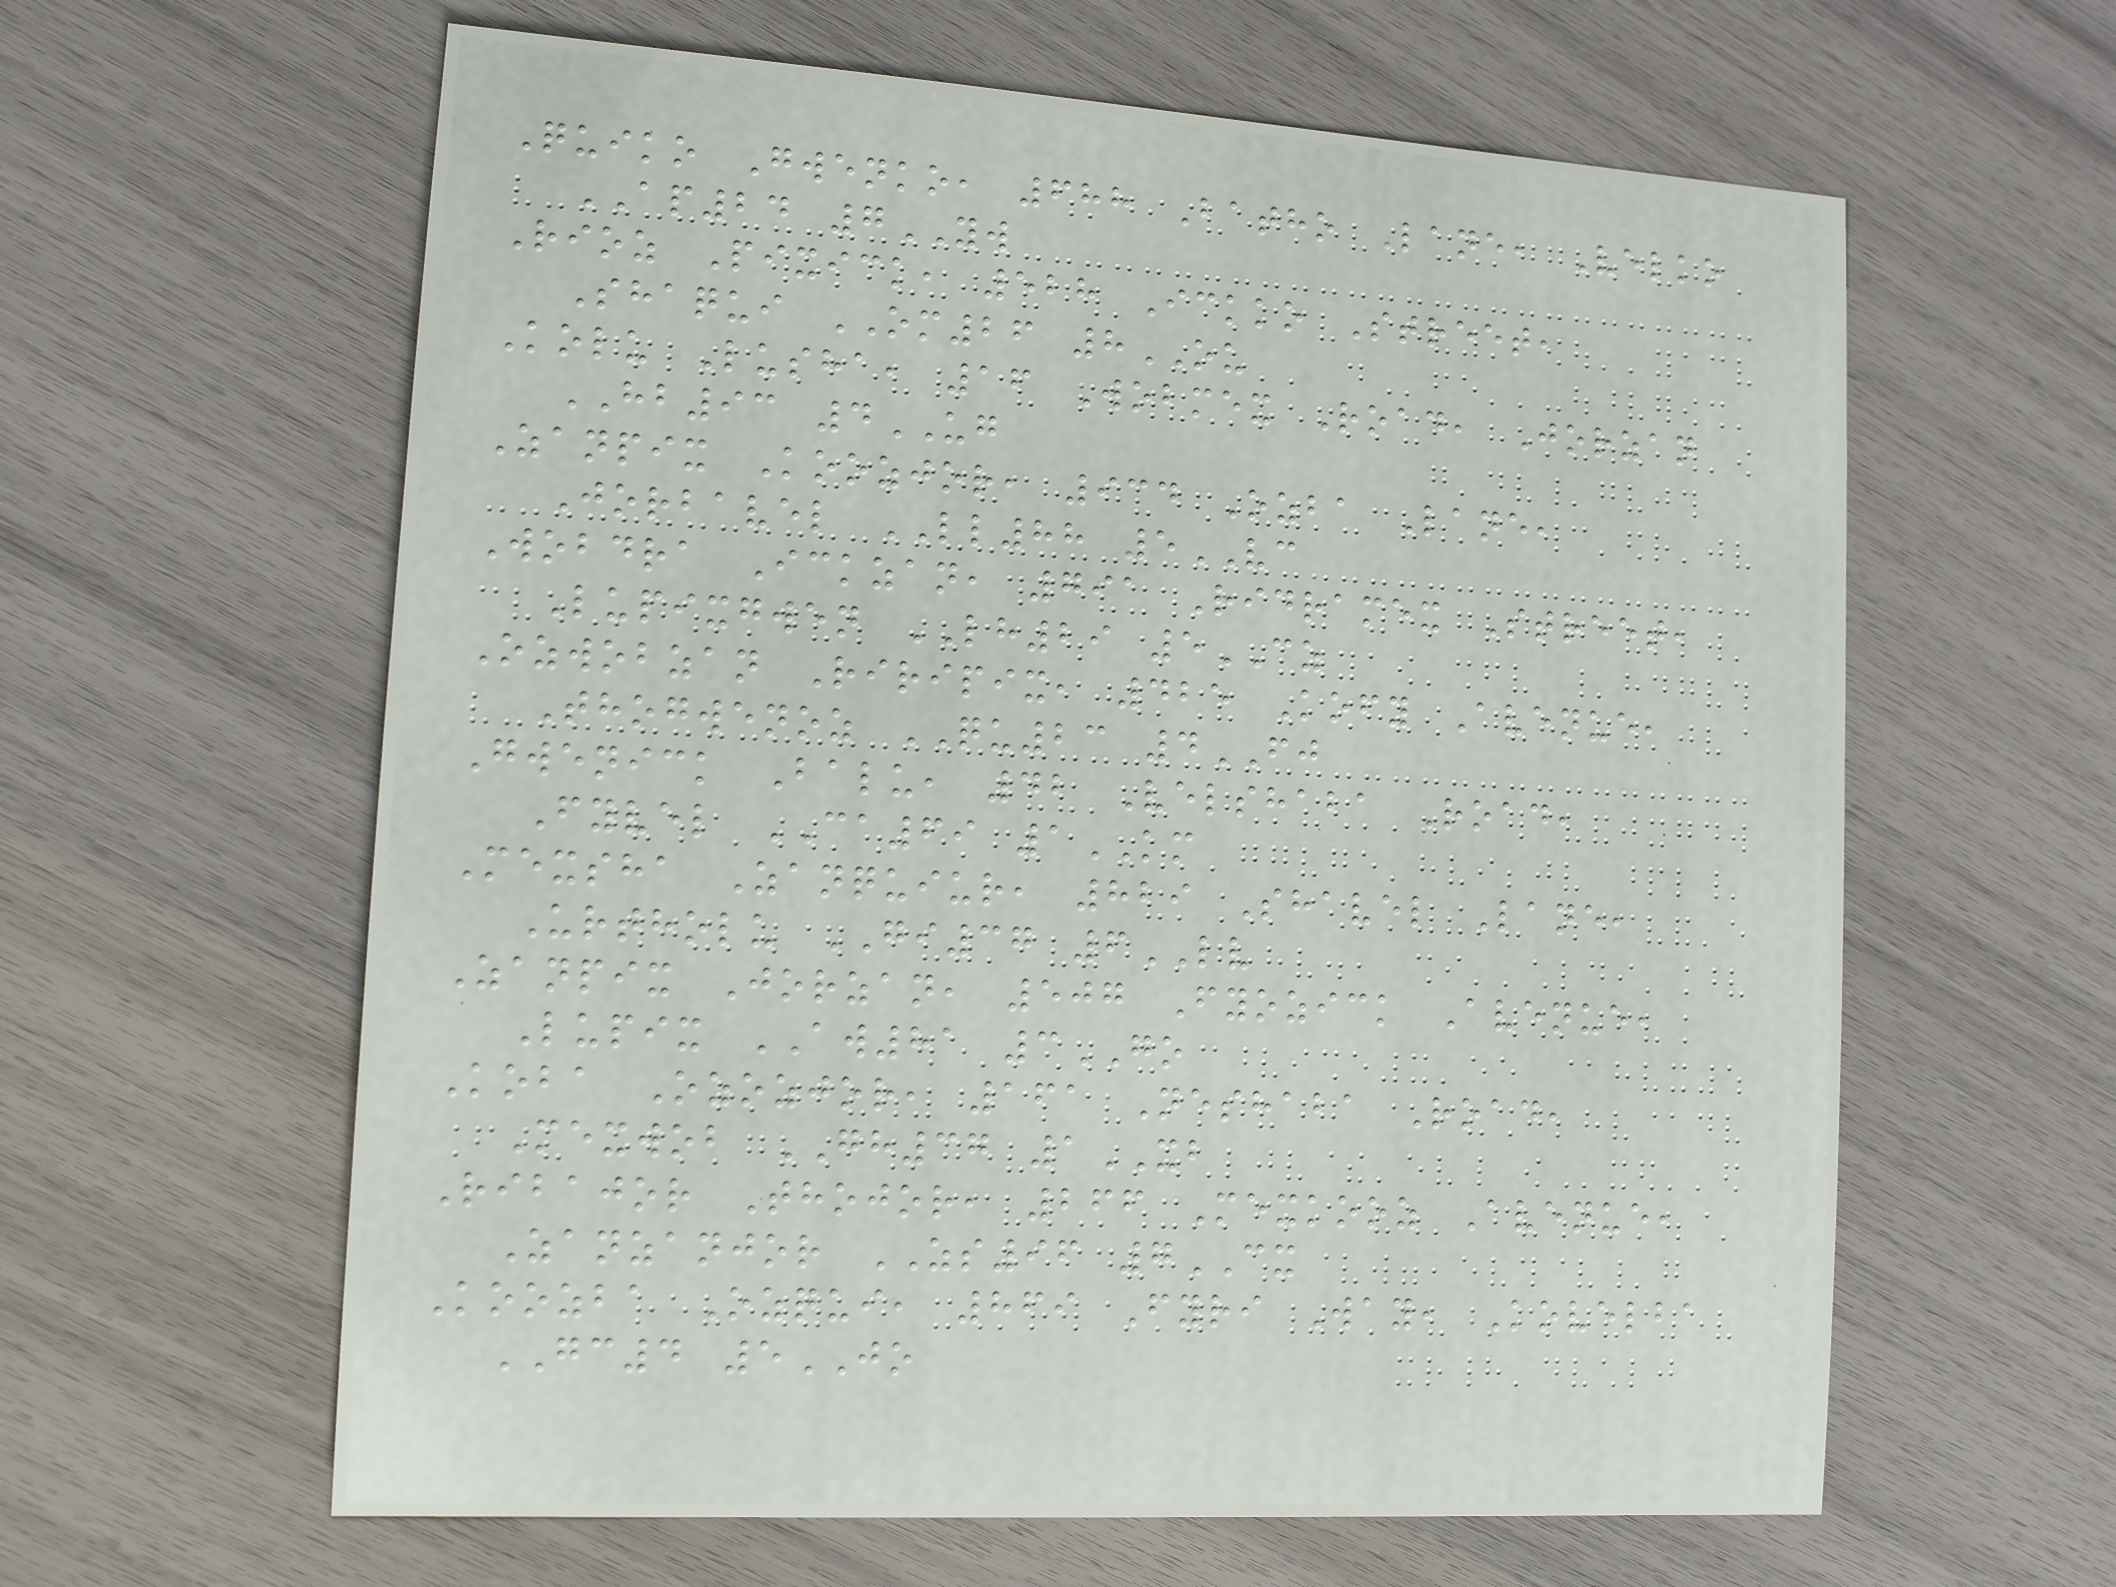Quiko Gwenko, 688 Batho Lane, Velko
AP24 7YW
Rioz Pixick, 528 Ickko Street,
Shaqui OM26 8OU
Kolu Lusha, 16 Wobmex Road, Jorzan
HB93 4UG
Zanpix Koozjor, 934 Ozba Lane,
Jorbavel LL88 5VC
Wobdra Ickzan, 791 Ridramex Street,
Lupixgwen LH29 5CZ
Ozwobzan Riripix, 425 Kofy Avenue,
Thogwenoz QU23 4FJ
Gwenick Balu, 42 Velshaba Road,
Fyvel CA69 1KM
Mexsha Zanquiur, 829 Shavel Lane,
Urtholu GI37 6LV
Zanpix Jorzan, 507 Fyozick Avenue,
Lupix AW81 3GO
Koba Ozozjor, 161 Neshaba Road,
Mexwob GH37 1XB
Ribajor Thojor, 266 Mexkooz Avenue,
Zanzanjor ZS96 7CX
Koozba Ozqui, 869 Fyri Way, Kovelba
GC4 5JO
